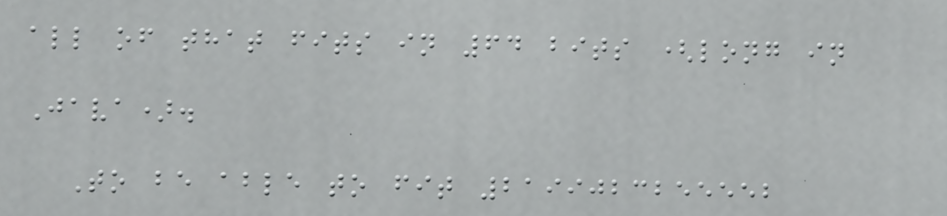all of that fits in 64 bits (long in
Java).
To be able to fit 2199023255552
